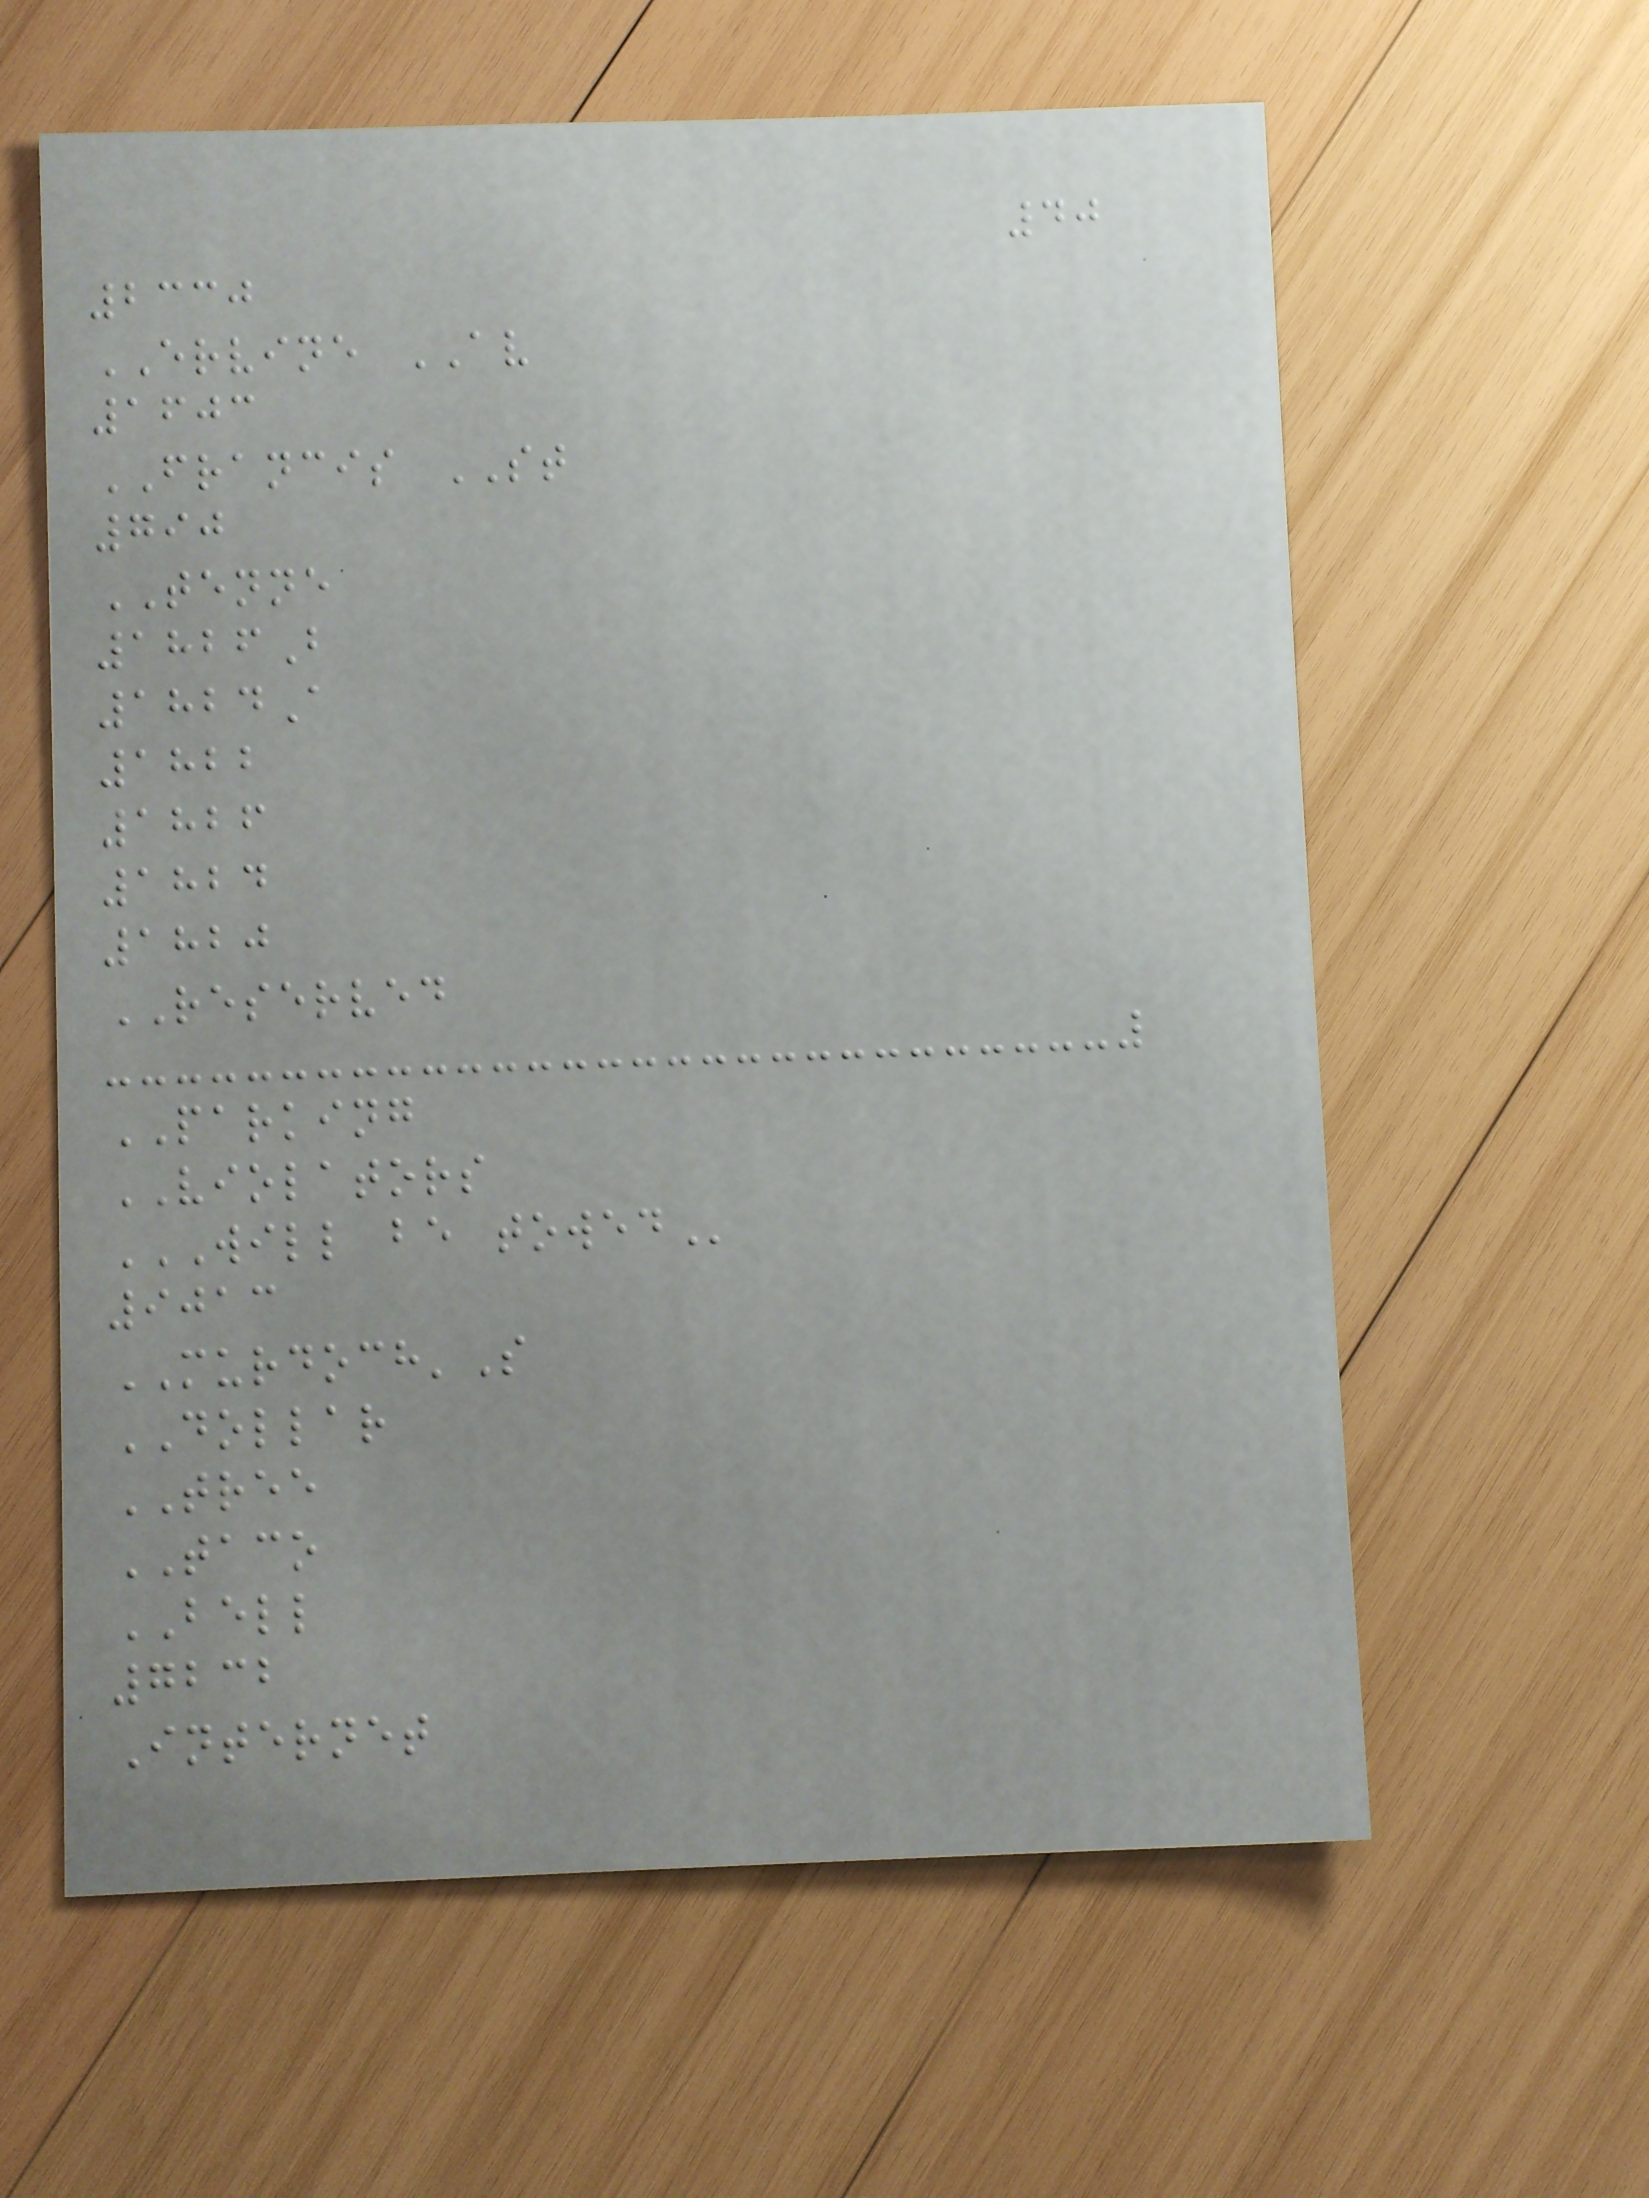40
2330
ERVINE AV
1603
FRANCIS ST
790
TENNE
1826B
1824A
1822
1826
1824
1820
RESERVED
PARKING
VIOLATORS
WILL BE TOWED
9013
MURDOCH'S
DOLLAR
TREE
TACO
BELL
7232
Internet
